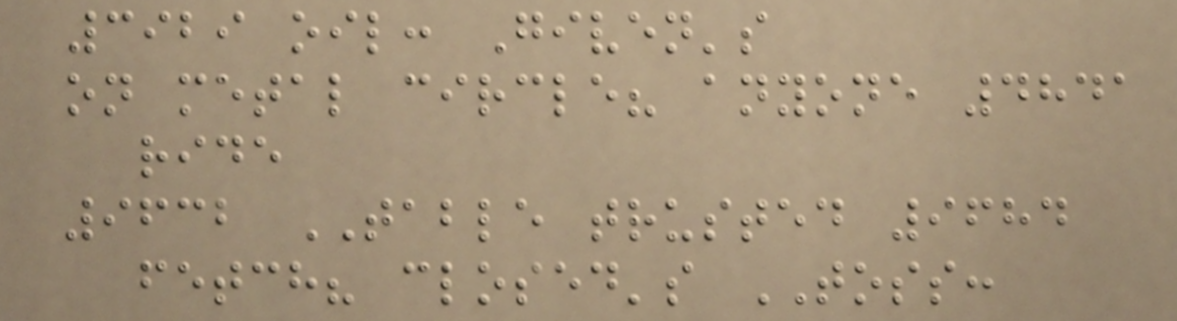3929 oil: Given's
on metal circle? anyone 4841
ride
9632 TABLE trusted 9684
fetch? closed's TOSS:
